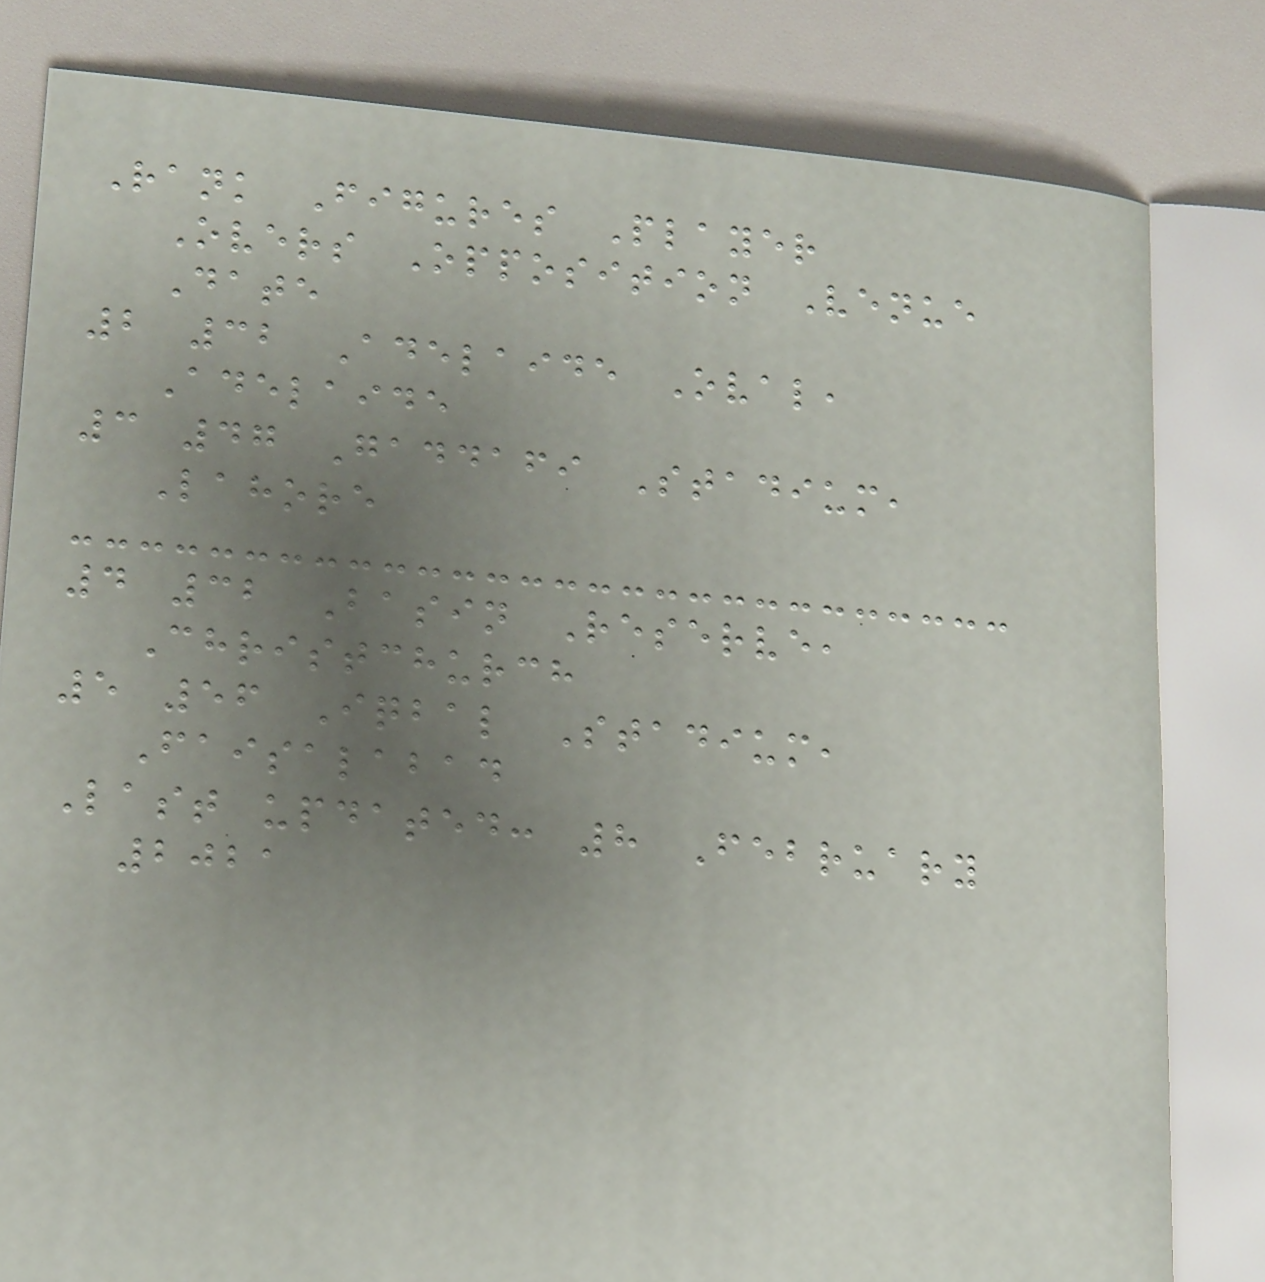Rank Figures Player
Overs Opposition Venue
Date
2 32 Adelaide Oval,
Adelaide
3 47 Gaddafi Stadium,
Lahore
4 32 Basin Reserve,
Christchurch
5 56 Iqbal Stadium,
Faisalabad
Last updated: 8 February
2021
